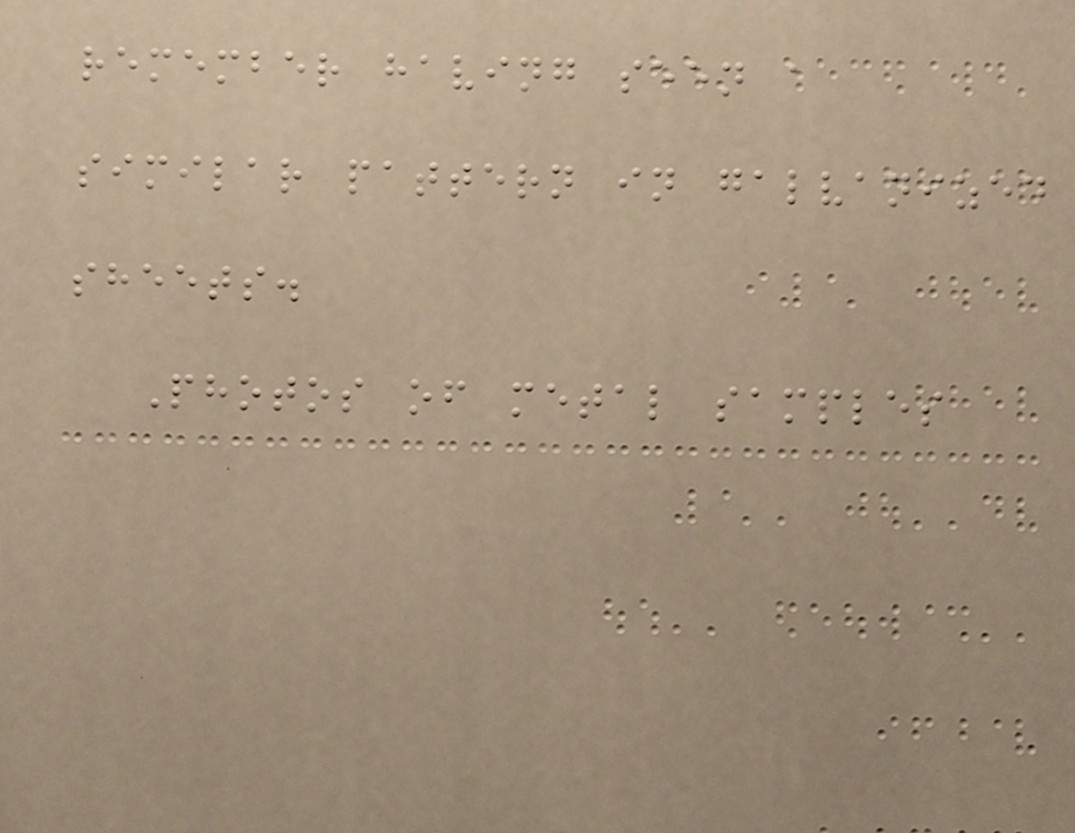remember having seen a
similar pattern in galvanized
sheets.
Photos of metal samples
